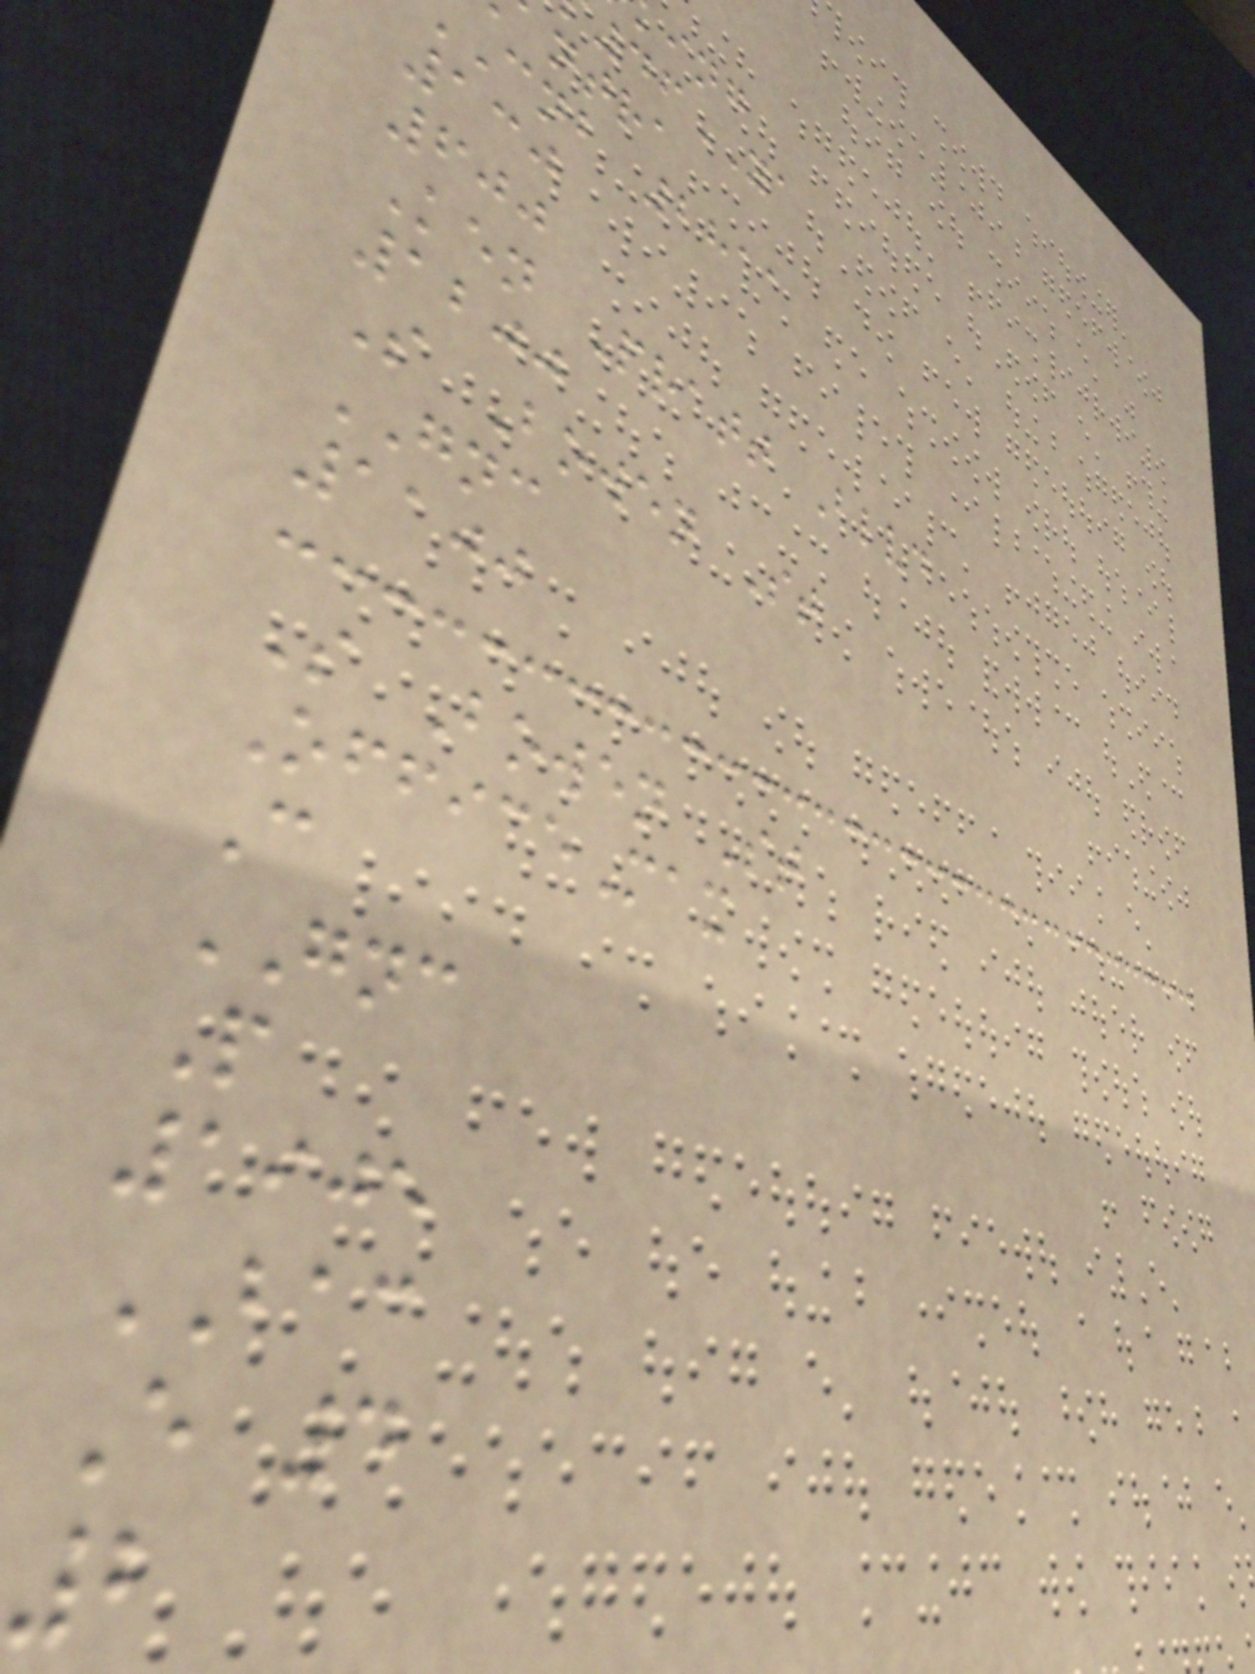46YA
ntra
cnb 2811
130
600
Ken Pratt Blvd
1200
S Bowen St
GNC
1100
S Bowen St
OfficeMax
C
GNC
P
1905
BAC
E 4
2
